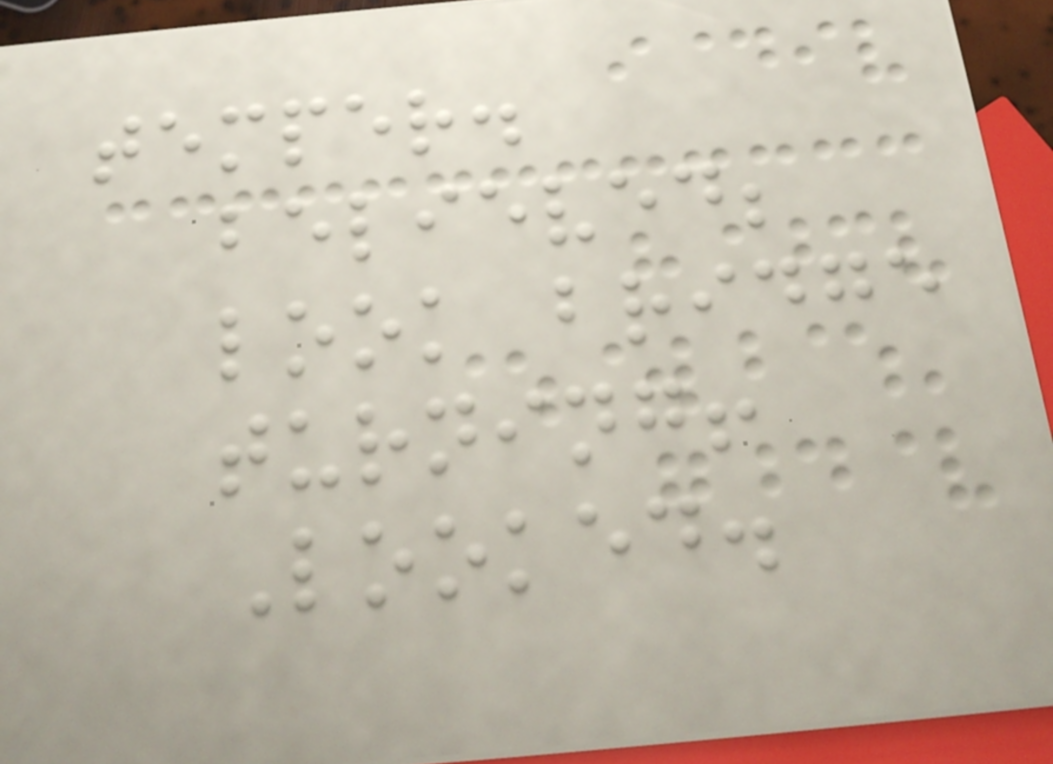temper.
believed;
look bridge
turning!
Looked.
